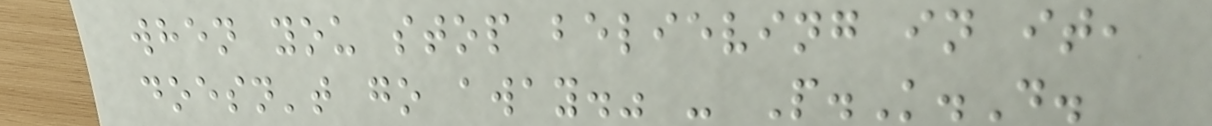when you stop believing in it,
doesn't go away." - P.K.D.
